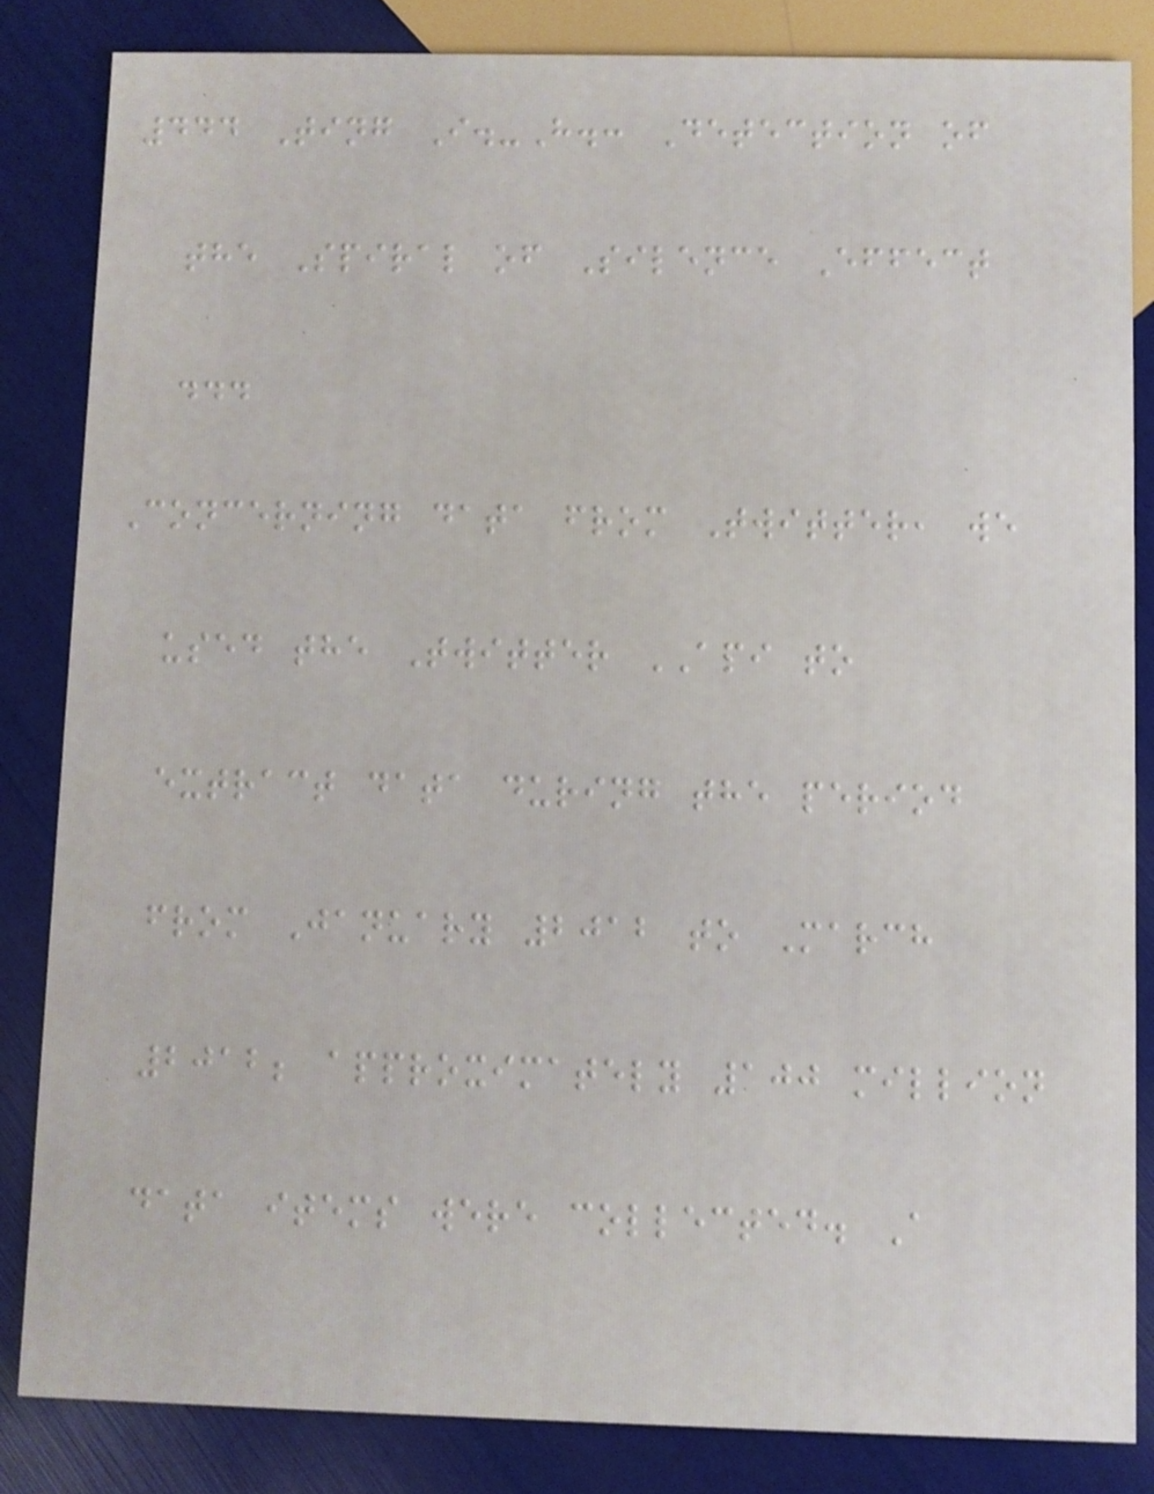444 Ting I.-H.: Detection of
the Spiral of Silence Effect
...
Concerning data from Twitter, we
used the Twitter API to
extract data during the period
from January 2012 to March
2012; approximately 100 million
data items were collected. A
